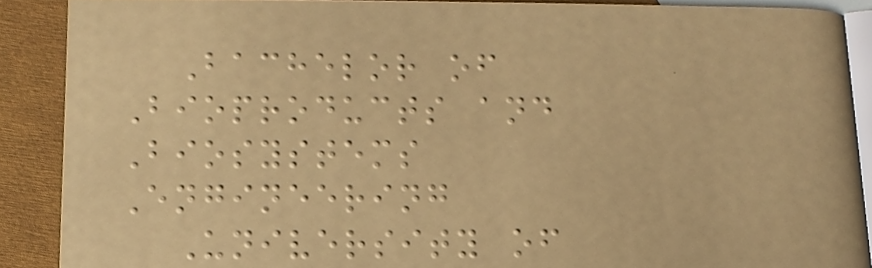Bachelor of
Bioproducts and
Biosystems
Engineering
University of
